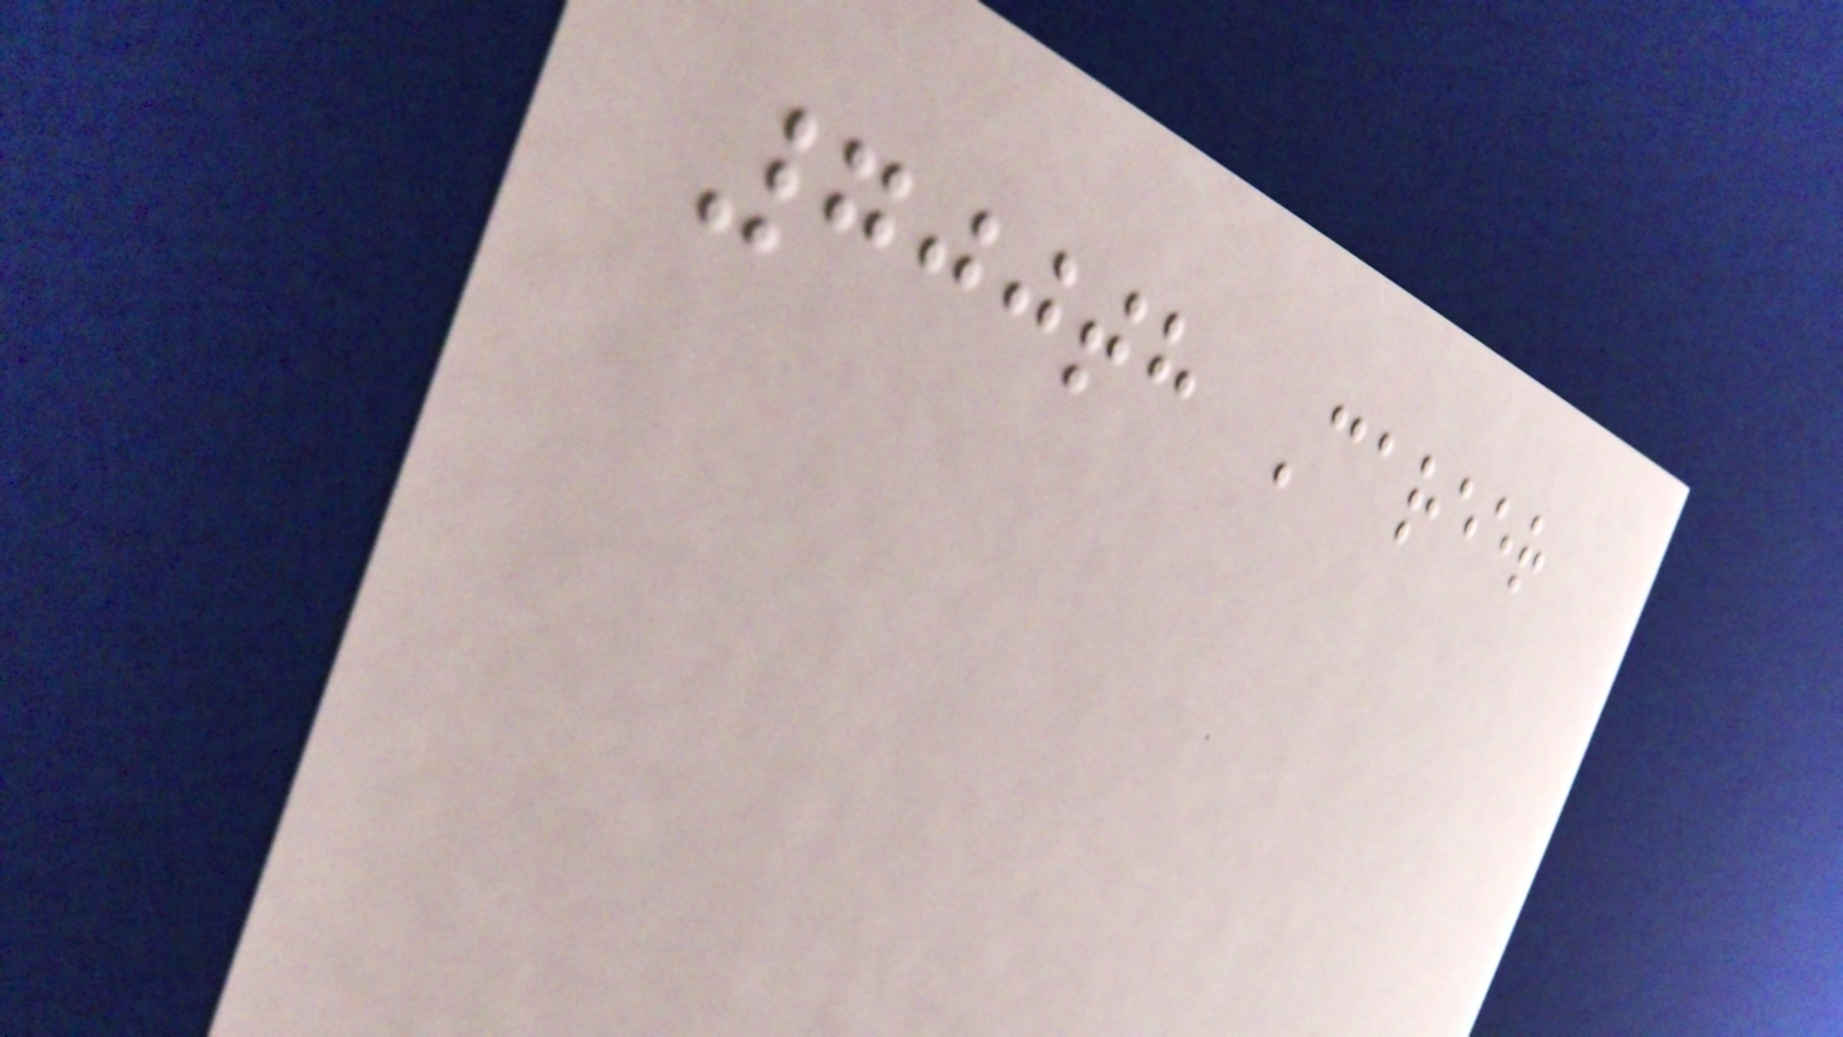700th Career
